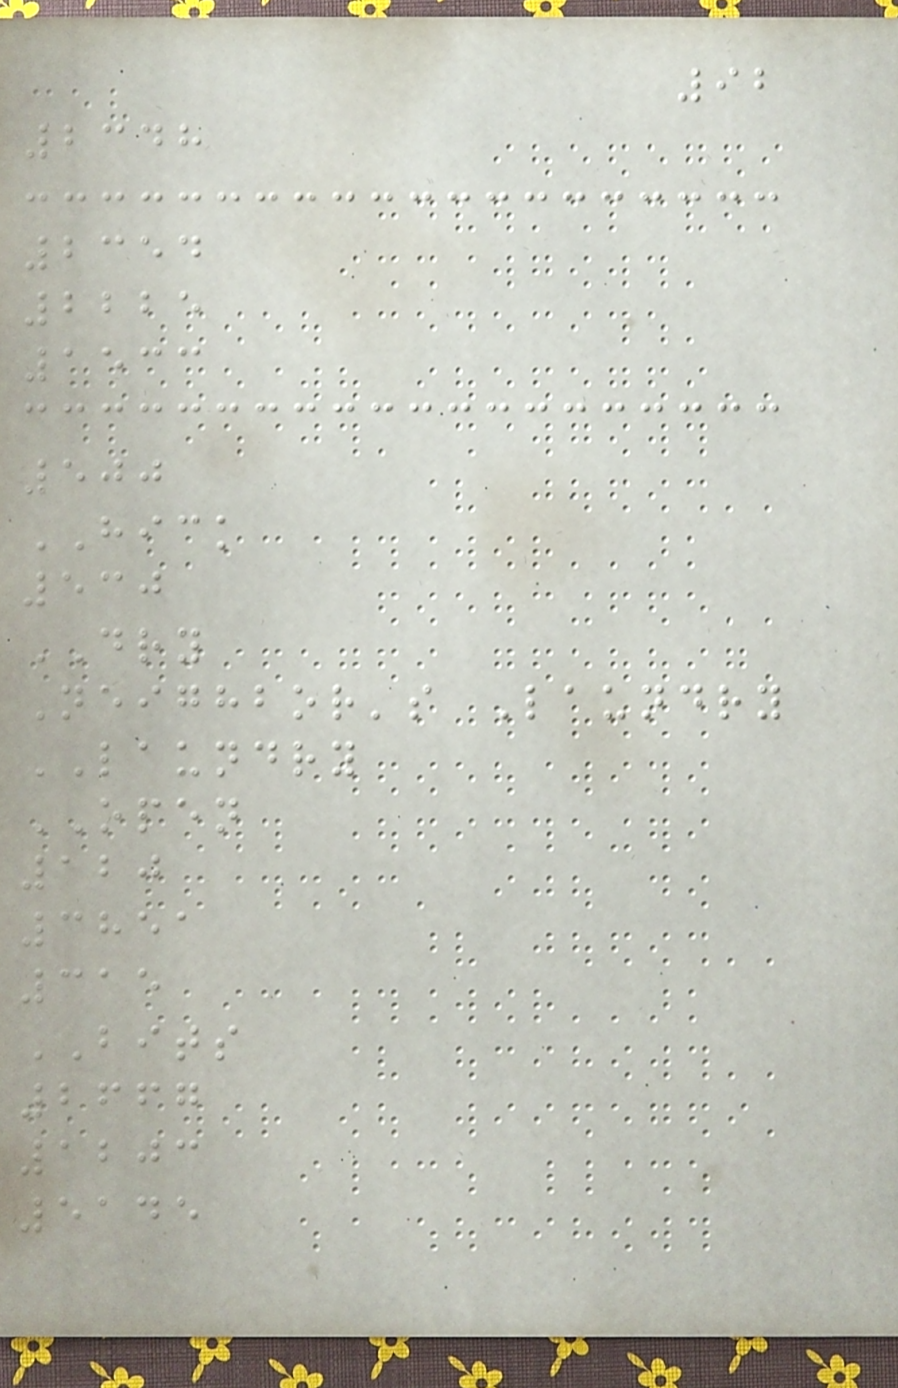92
2348
2354
2225
1533
500
HICK
530
DRY
Neighbor's Laundry
LAUNDRY
OPEN
120
3851
315
BITS
2667
1203
5145
